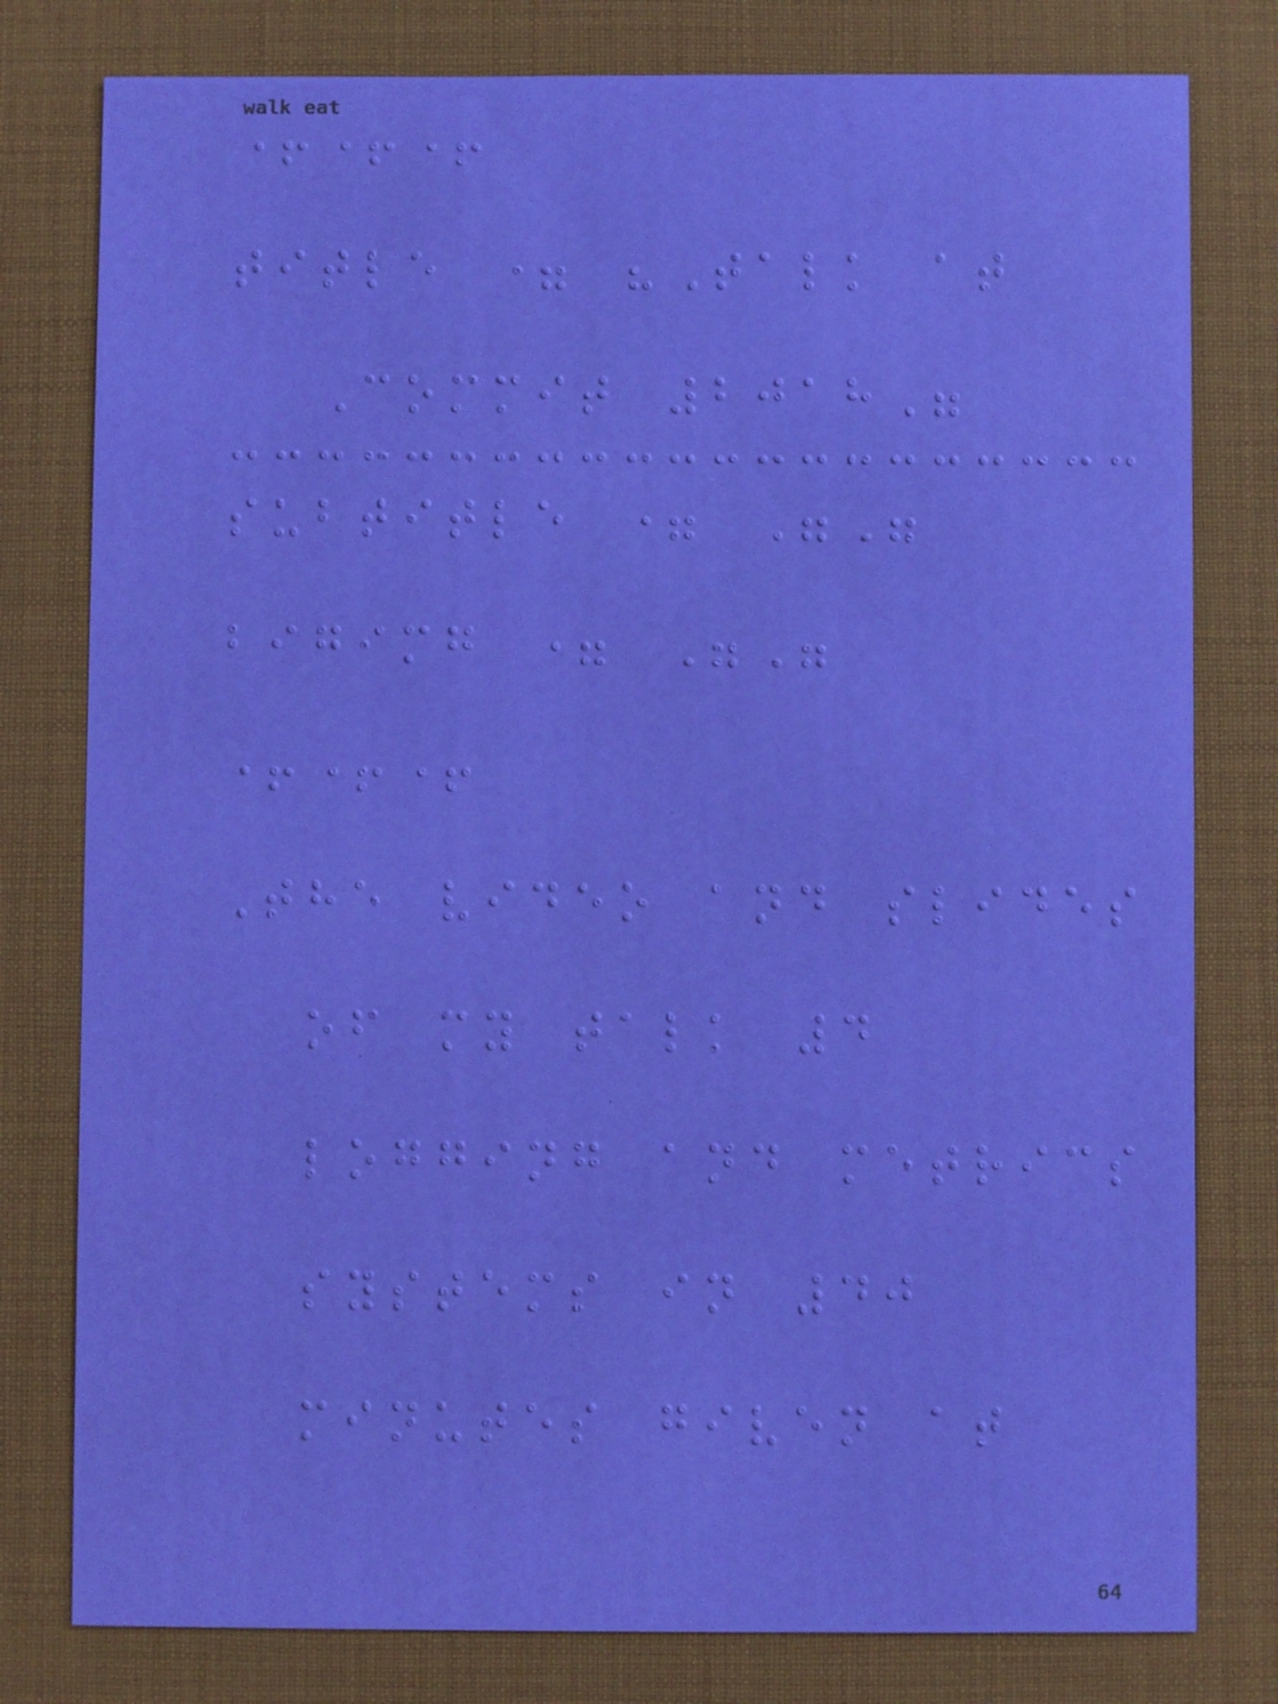+++
title = "Talk at
Commit 2018"
subtitle = ""
bigimg = ""
+++
The video and slides
of my talk 4
logging and metrics
systems in 40
minutes given at
